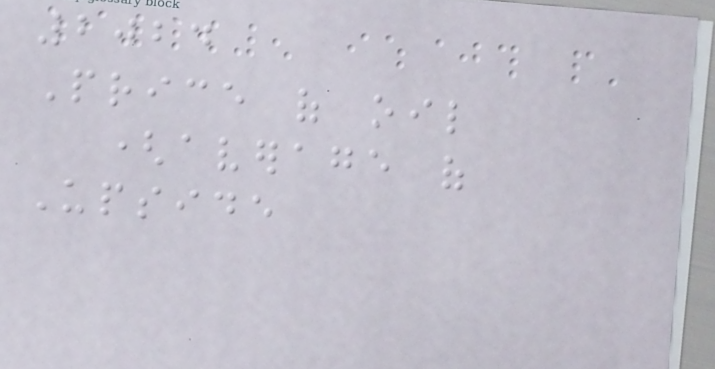2024
Price of oil
(average of
Upside
